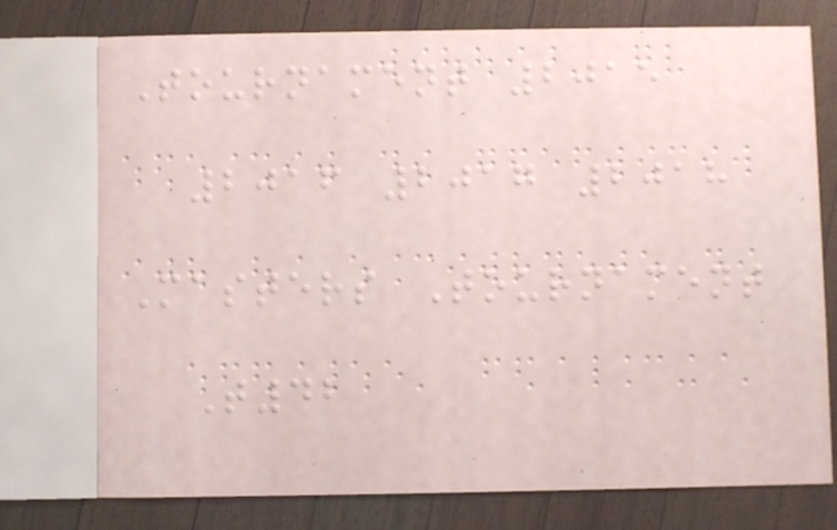Tournament 2015
2016 2017 2018
Masters Tournament
T42
